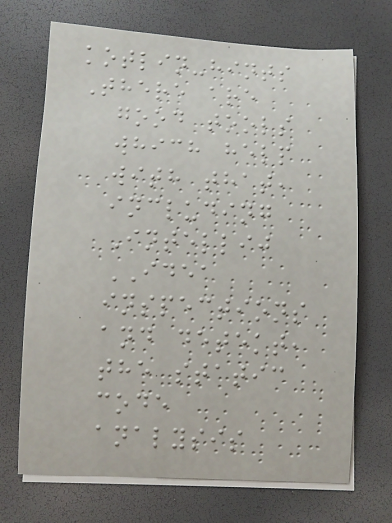kotlin-hints
There are
good tools
which help
with that,
including
Intellij
IDEA
inspections
and detekt,
the static
code
analysis
